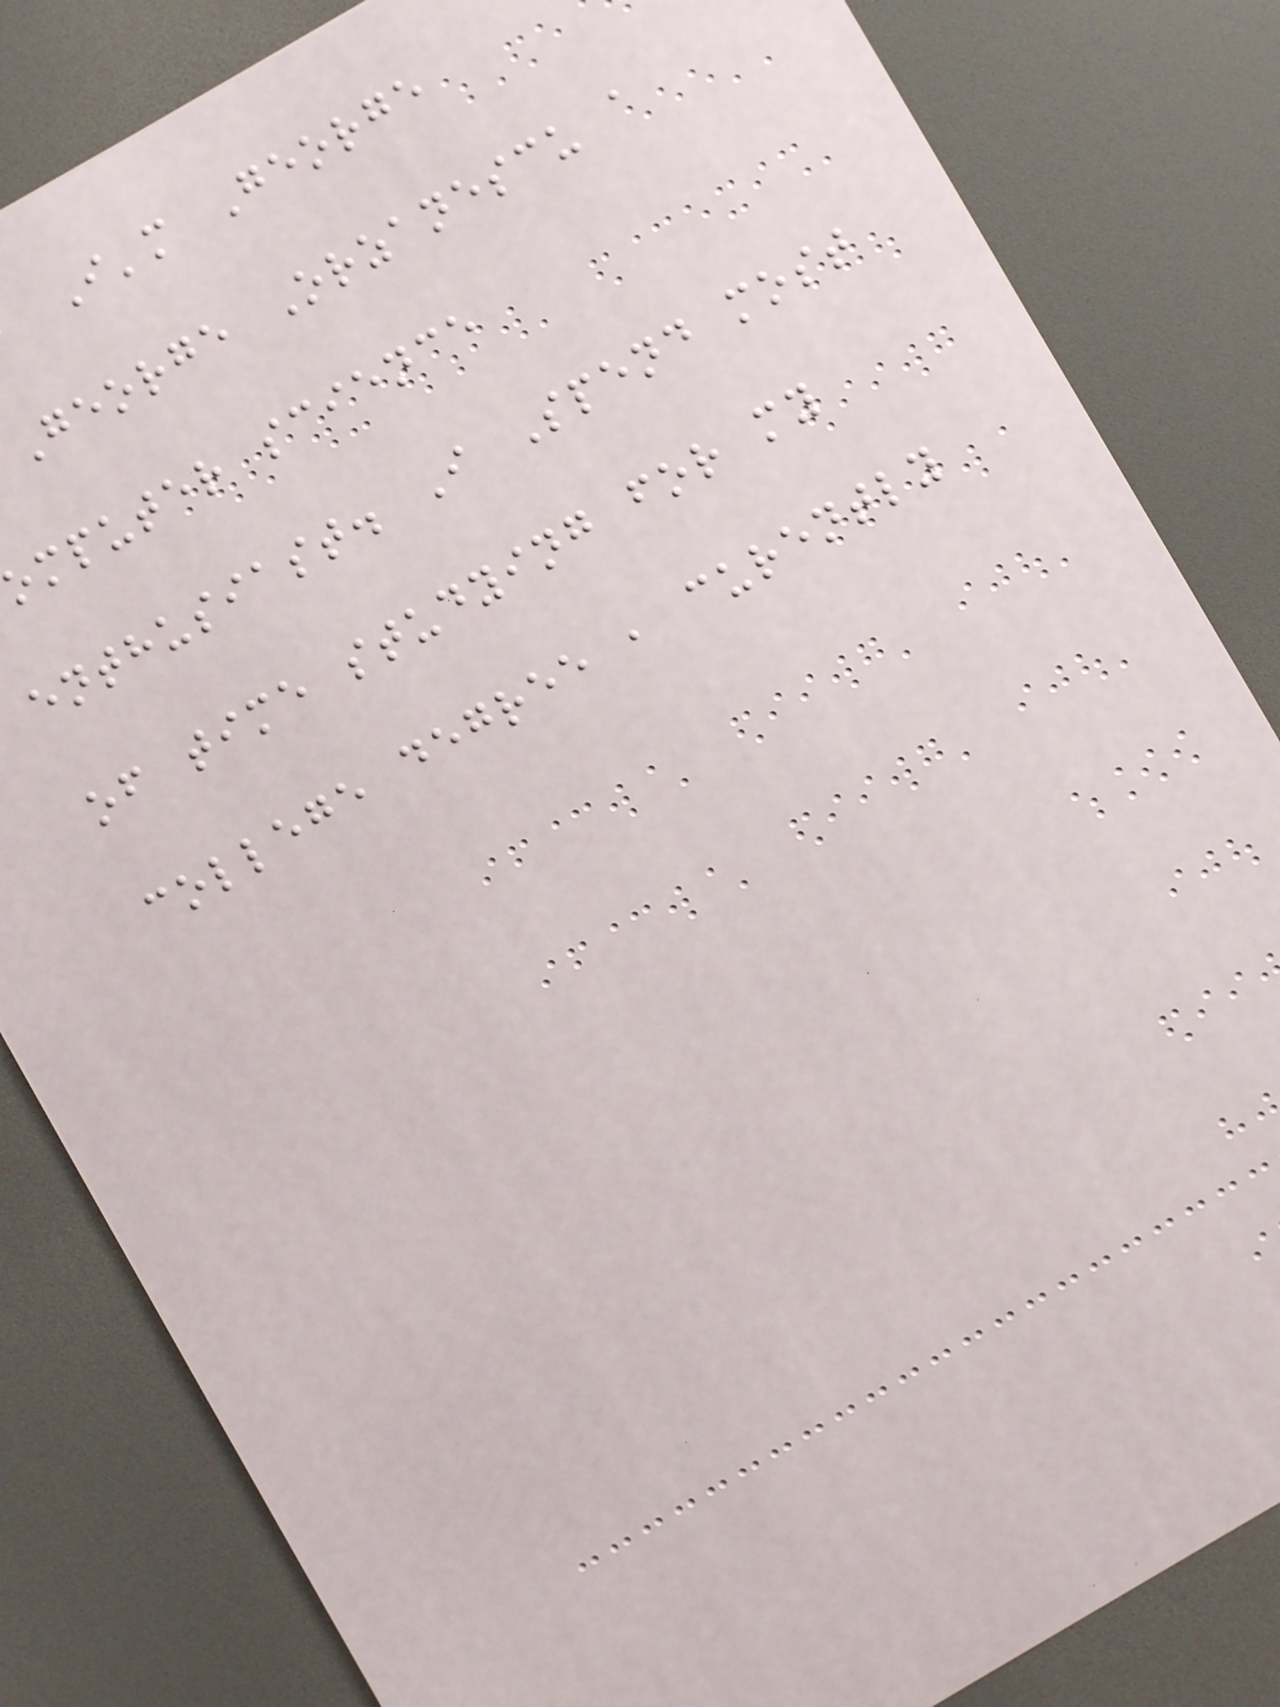I'm George
George Orzanescu a
omputer science
enthusiast. I Spend most
of time studying for my
college degree , curently
